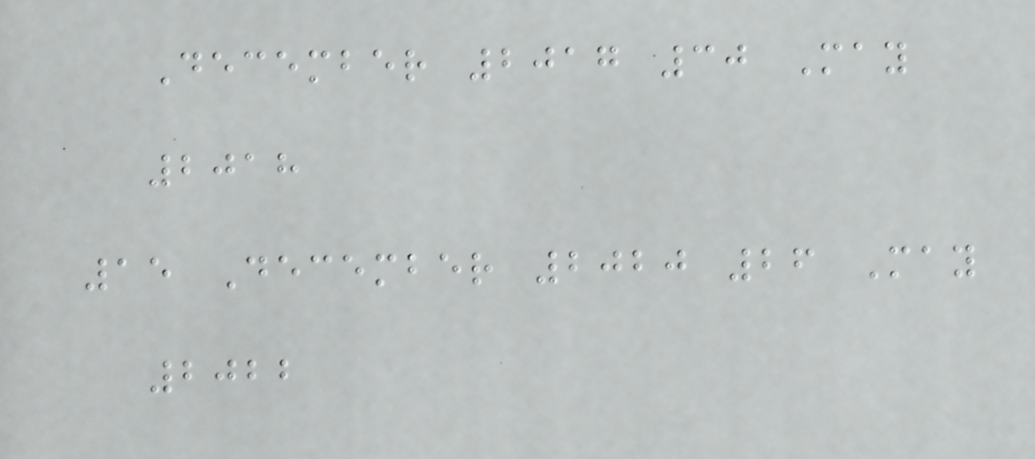December 2017 30 May
2018
15 December 2020 26 May
2022
